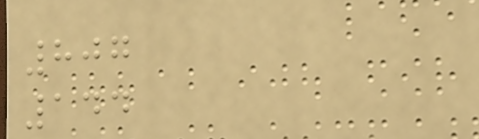807
144
